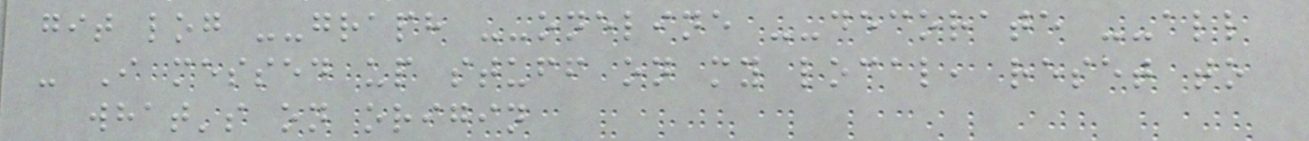git log --graph --oneline --decorate --all
- I messed up stuff on my local, reset to
what's on origin
